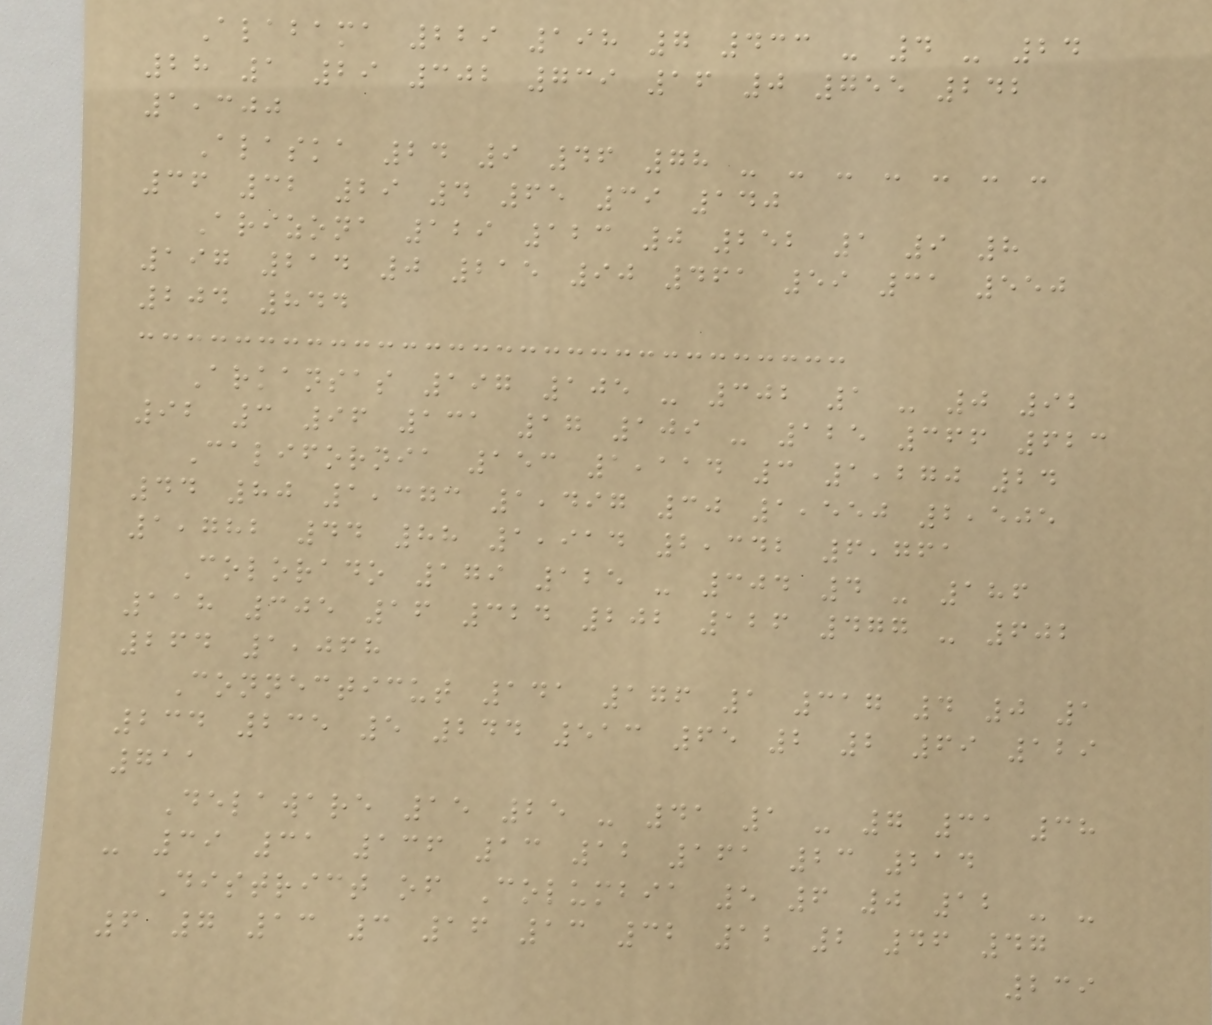Alabama 229 198 7 433 - 4 - 24
28 1 29 302 739 16 0 755 242
1,300
Alaska 24 9 46 78 - - - - - - -
36 32 29 4 65 39 140
Arizona 129 123 0 252 1 9 8
197 214 0 215 90 461 59 31 550
204 844
Arkansas 197 105 - 302 1 - 0 92
92 3 96 131 17 109 - 125 366 623
California 153 1,114 3 1,270 24
44 80 1,373 1,497 30 1,550 2,505
1,782 44 88 1,914 2,342 6,761
Colorado 179 125 - 304 4 - 186
118 305 16 324 202 126 477 - 602
264 1,068
Connecticut 141 176 1 317 4 0 1
234 235 5 244 513 65 2 2 69 129
711
Delaware 15 25 - 41 1 - 7 31 38
- 39 31 136 13 12 161 23 214
District of Columbia 5 6 0 12 - -
6 7 13 3 16 13 32 12 2 46 47
239
